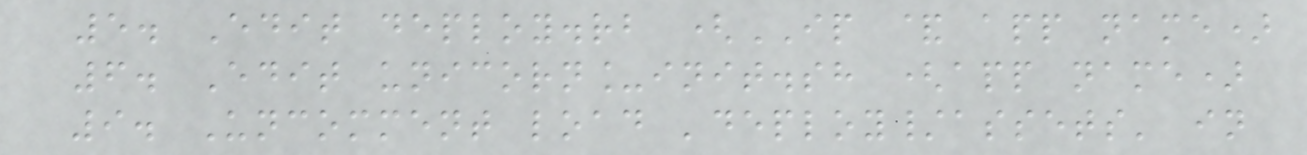5. Edit deploy.rb (IP & app name)
6. Edit unicorn_init.sh (app name)
9. Uncomment load 'deploy/assets' in
